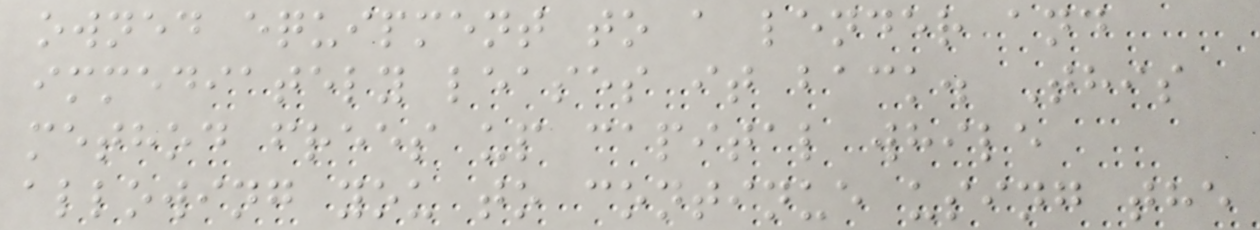owned equipment to a lender and
immediately leases it back. This
method frees up capital while
allowing you to continue using the
